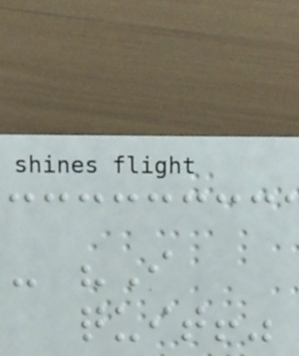- "I
quit!"
